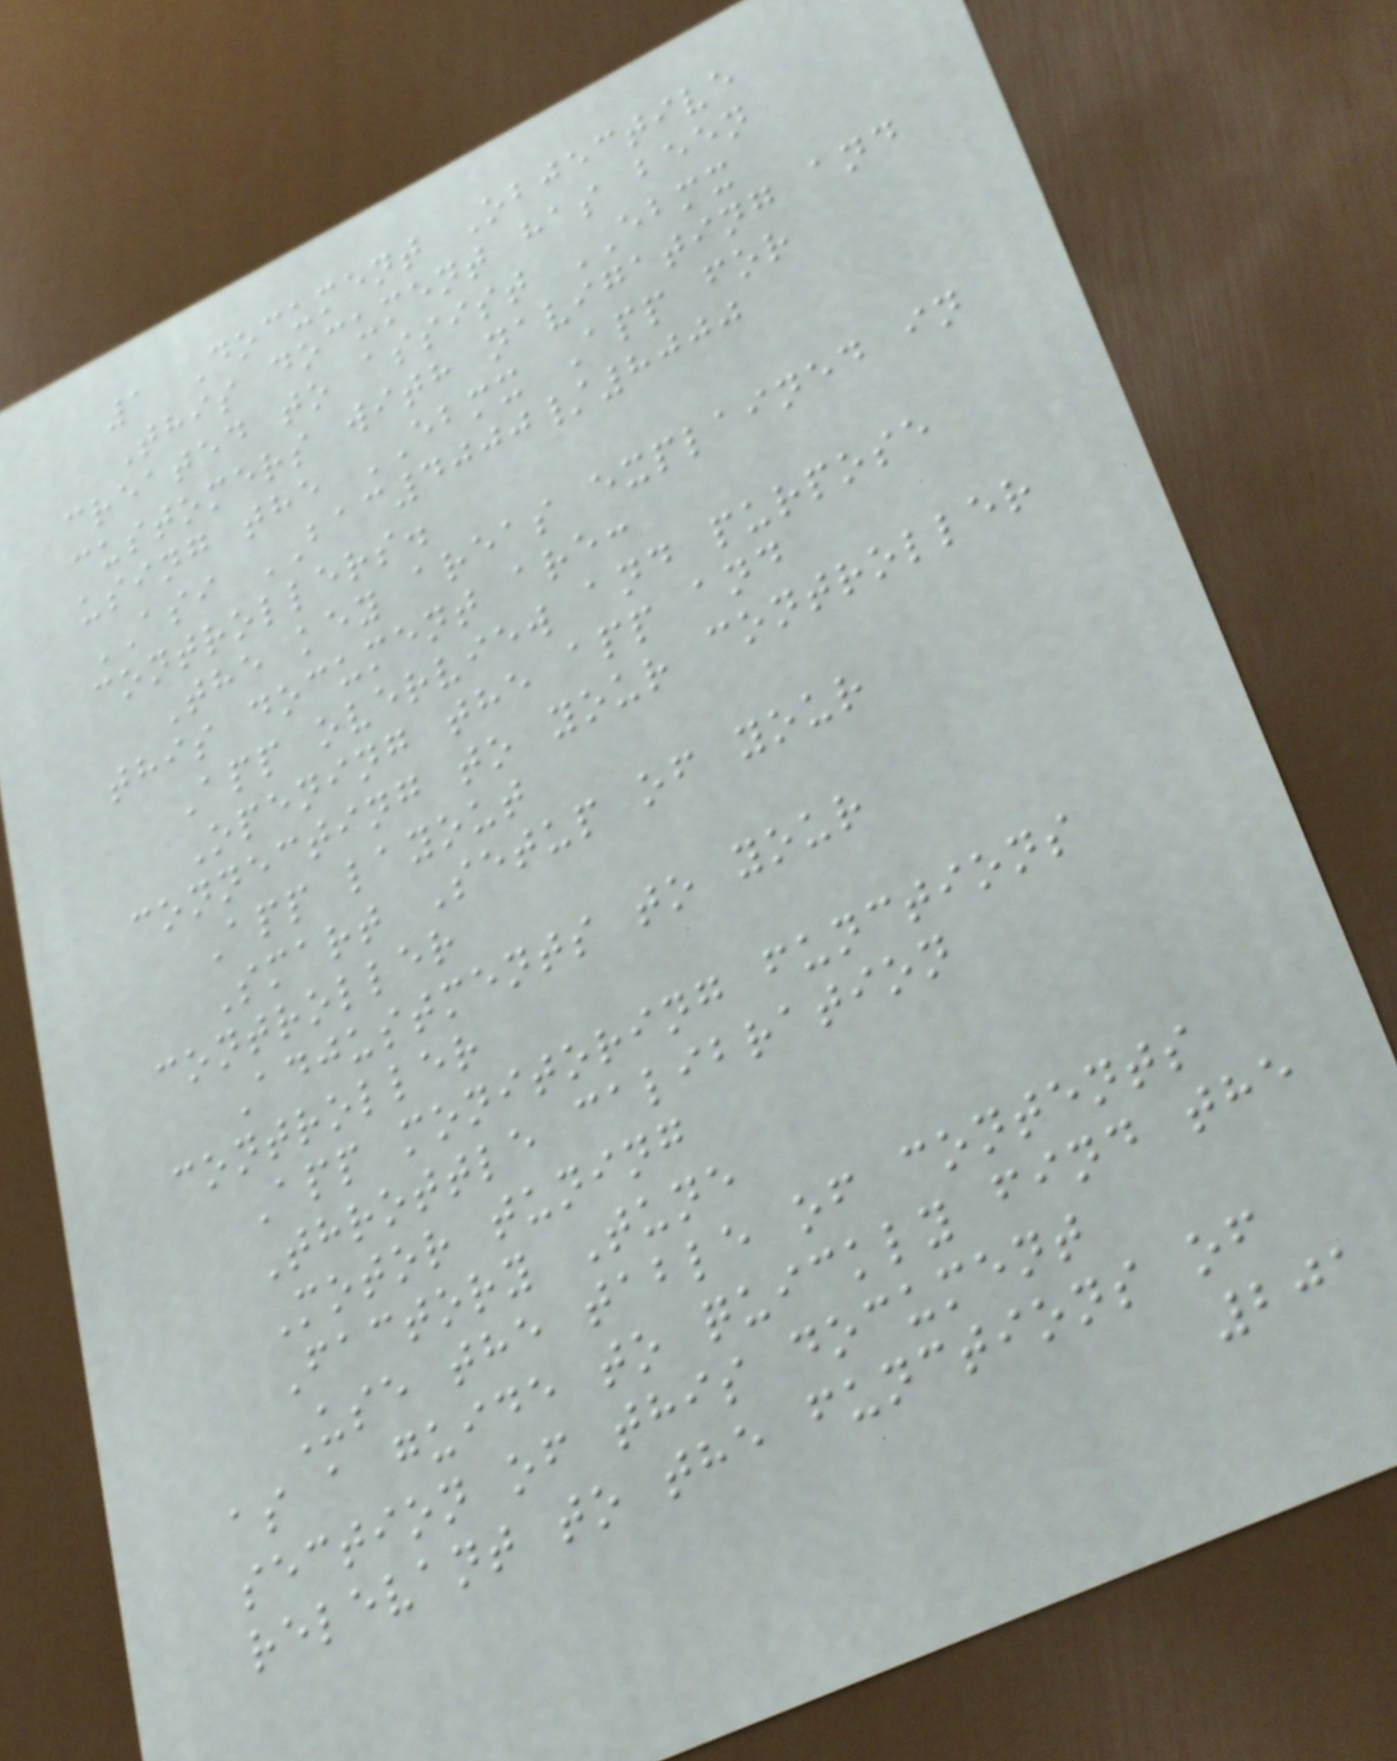1 Document Objective
This document has been
created to assist EBMX
customers with navigating and
using the EBMX App for
ASI BAC4000/8000
controllers.
The key areas explained in
this document are:
App overview and purpose
Opening the app and
connecting to your controller
App layout
Smart Setup of your
controller
Adjustments to your
controller
App monitoring functions
Throttle calibration
Motor tuning
Factory Tune
Use the table of contents
as a guide to quickly find the
section of this document
relevant to the functions of
201
